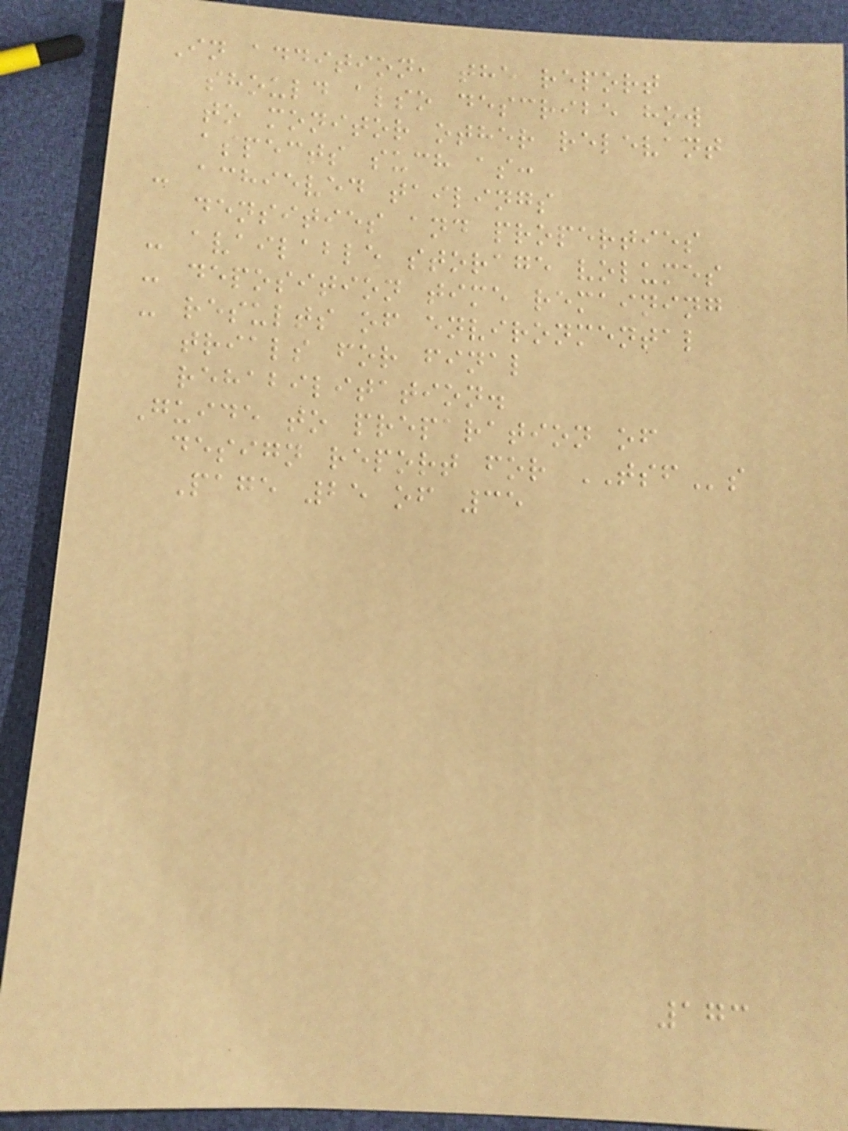In addition, the report
should also describe how
to monitor other relevant
aspects such as:
- achieved tailings
densities and properties
- available storage volumes
- deposition time remaining
- results of environmental
trials for final
rehabilitation.
Guide to preparation of
design report for TSFs
Page 25 of 35
173
